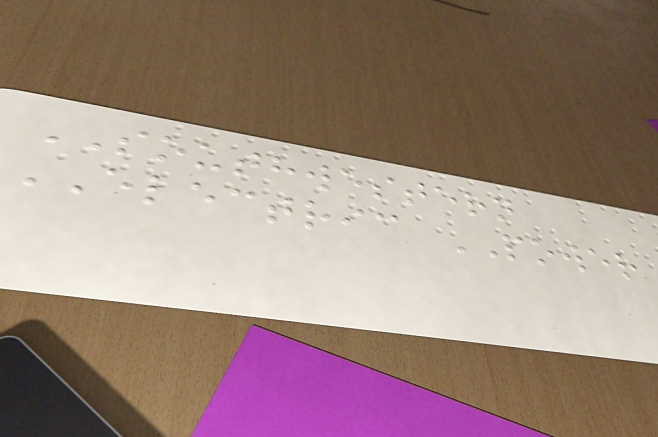SOUTHWESTERN
ELECTRIC POWER
